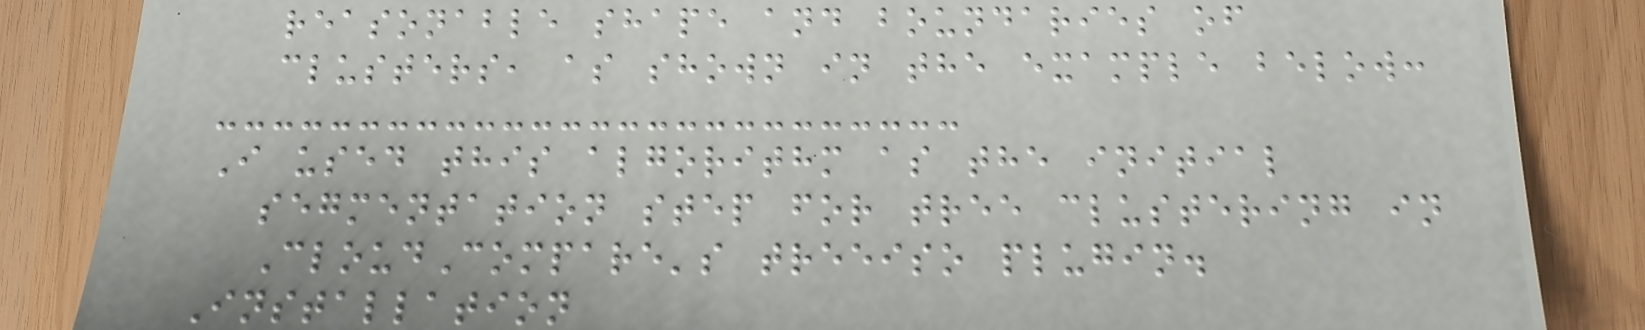reasonable shape and boundaries of
clusters, as shown in the example below:
I used this algorithm as the initial
segmentation step for tree clustering in
CloudCompare's treeiso plugin.
Installation
